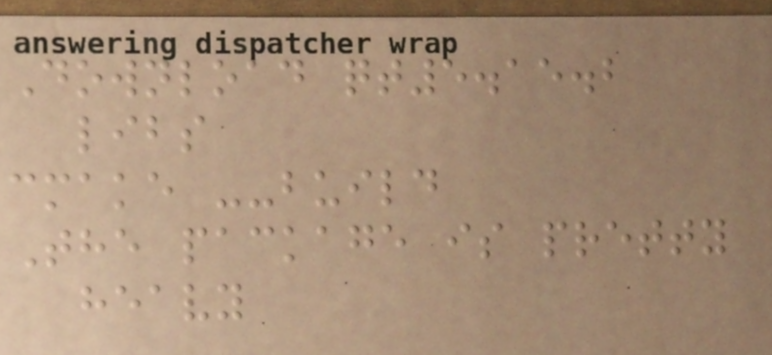Download qt5.15.2
libs
cmake --build
The package is pretty
heavy
